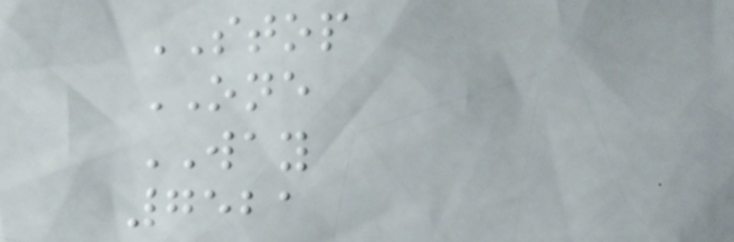STOP
ONE
WAY
7521
